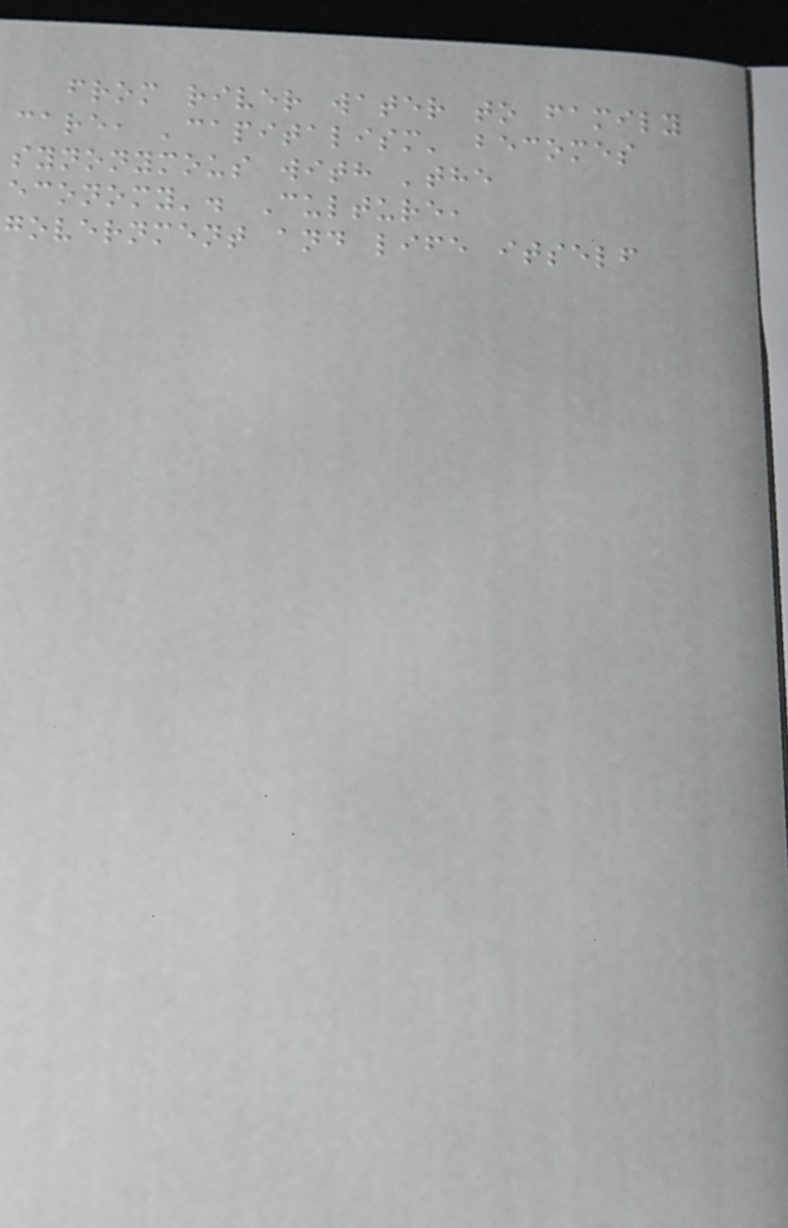from river water to family
care, 'capitalism' becomes
synonymous with 'the
economy'. Culture,
government and life itself
